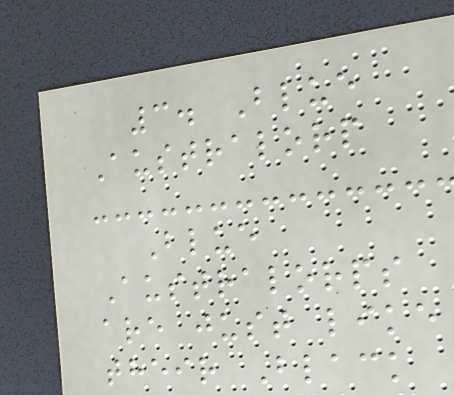3. Blue
Australorp
Blue
Australorps
are just like
their Black
